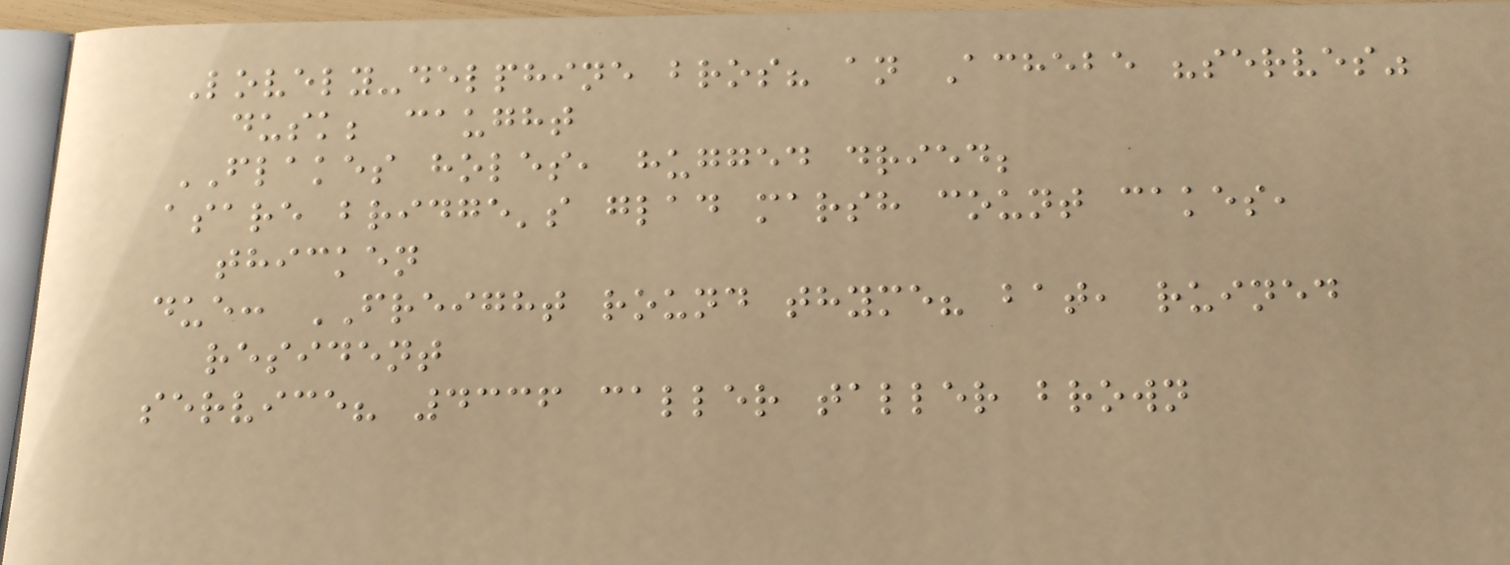Lovely-delphine bros? an Achebe "serves"
dusk; caught
FLAKES holes, hugged dried;
asare bridge's glad marsh count cakes,
thicken
due: FREIGHT round thyme? bat, ruined
resident
service? 4336 caller taller brown
